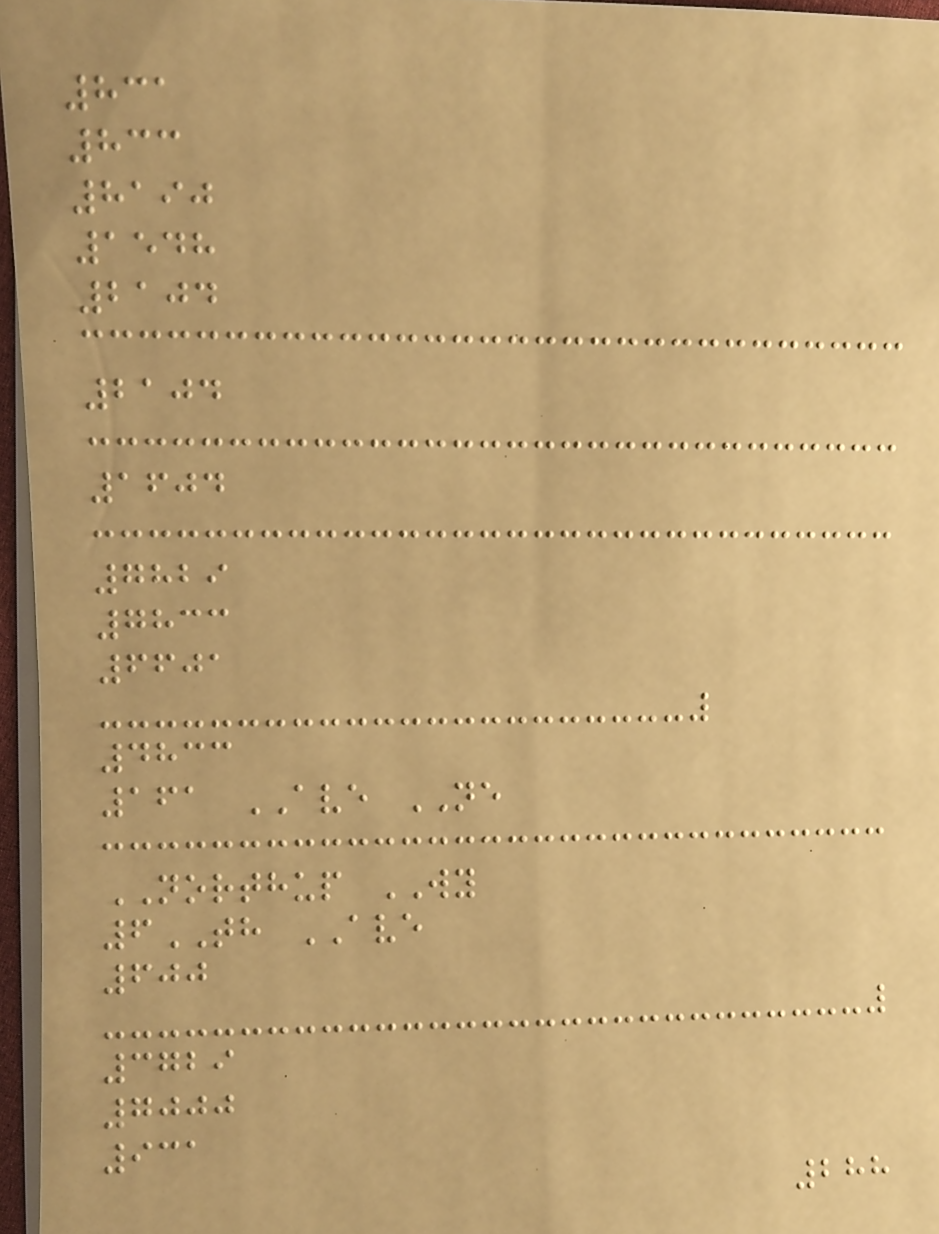831
833
8190
1548
2104
2104
1604
7829
7833
6601
4833
161 AVE NE
NORTHUP WY
6TH AVE
600
3729
7000
931
288
